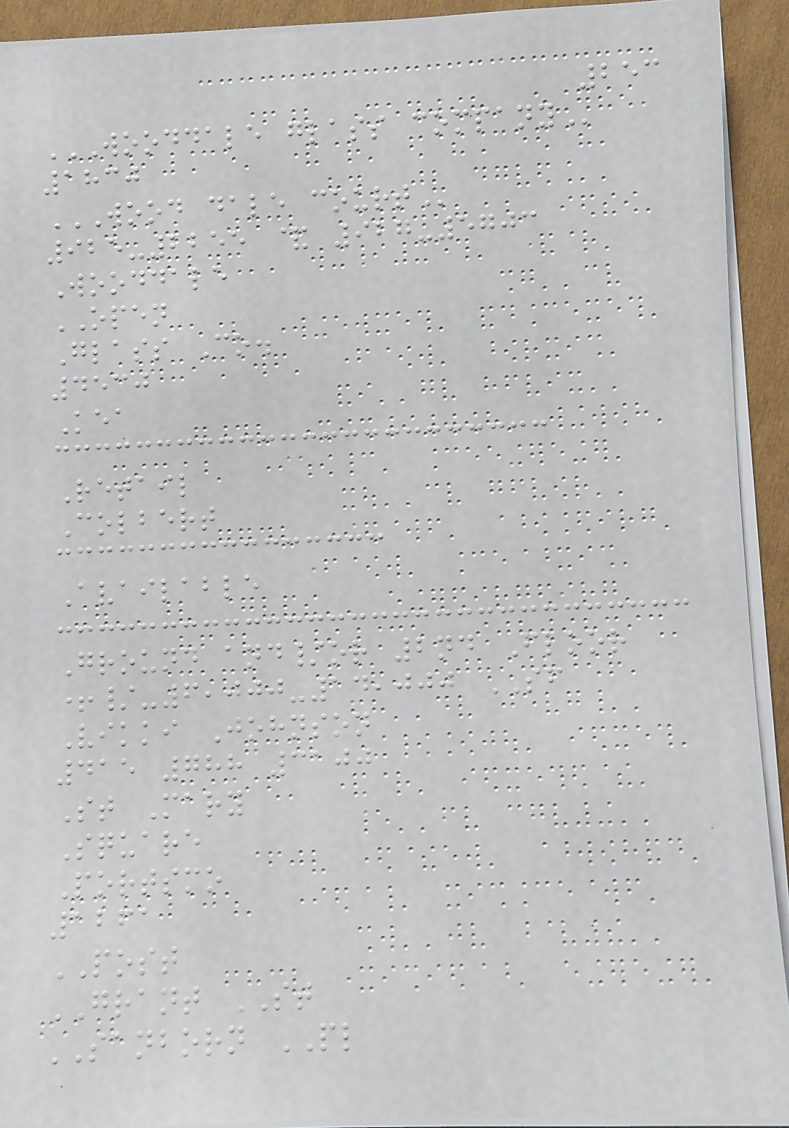253
WOODDALE GLASS COMPANY
1830
WOOD DALE COURT
925-2255 & 927-5703
Wooddale
OPEN
Glass Co.
4530
Kea
Retail
Colbert
Available
Ground and/or 2nd Floor
+/-6,000-14,000 SF
Vikki Johnson
415 788 3100
St Mary
Square
Portsmo
1261
POST
GRANT ST
SANBORN PL
